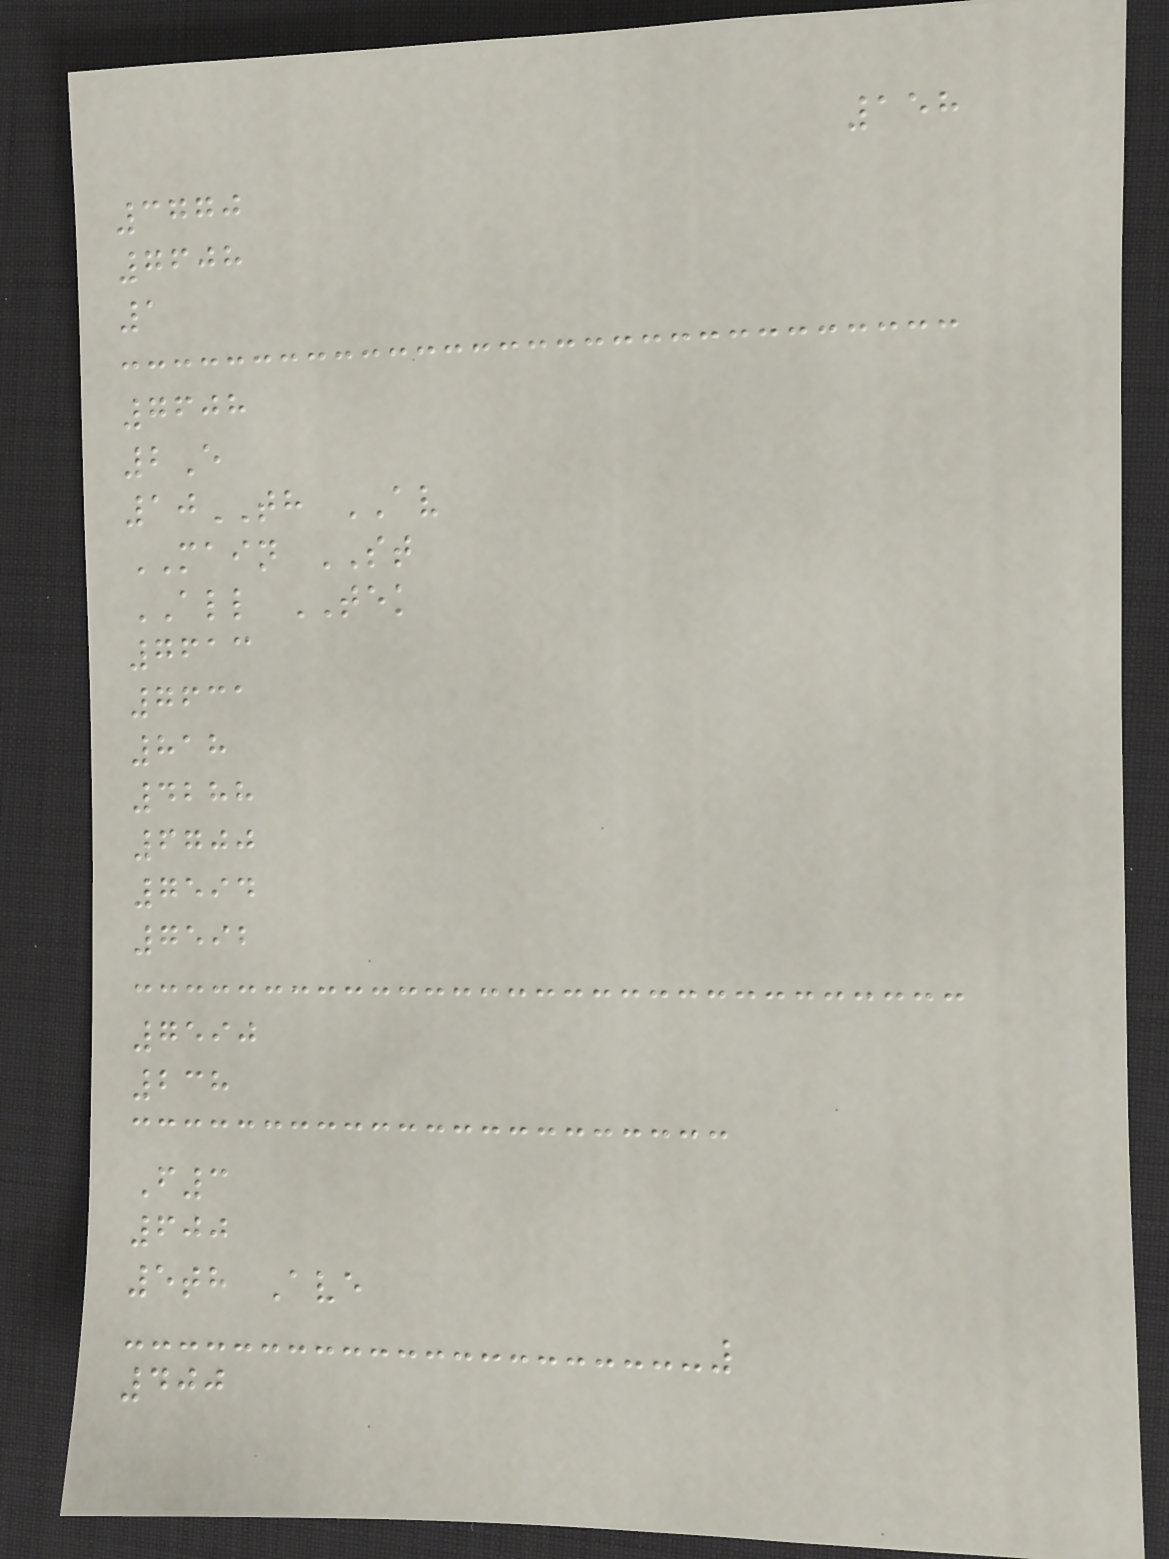158
3770
7608
1
7608
2E
10TH AV
MAIN ST
ALL TEK
7613
7631
818
4288
6700
7594
7592
7590
238
F3
600
5th Ave
400
